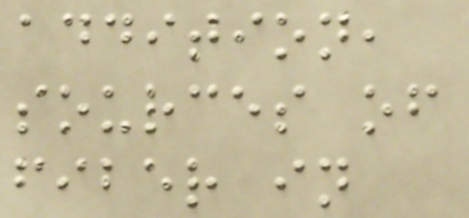addition,
sources of
fiber in
